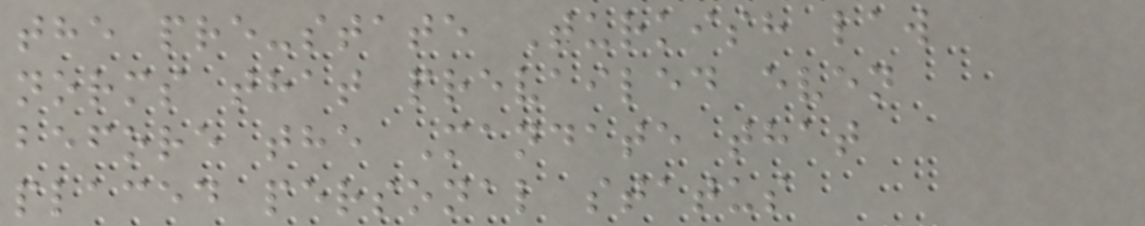the pre-state Turkish law
norms that prevailed even
before the Mandate that
placed personal status
